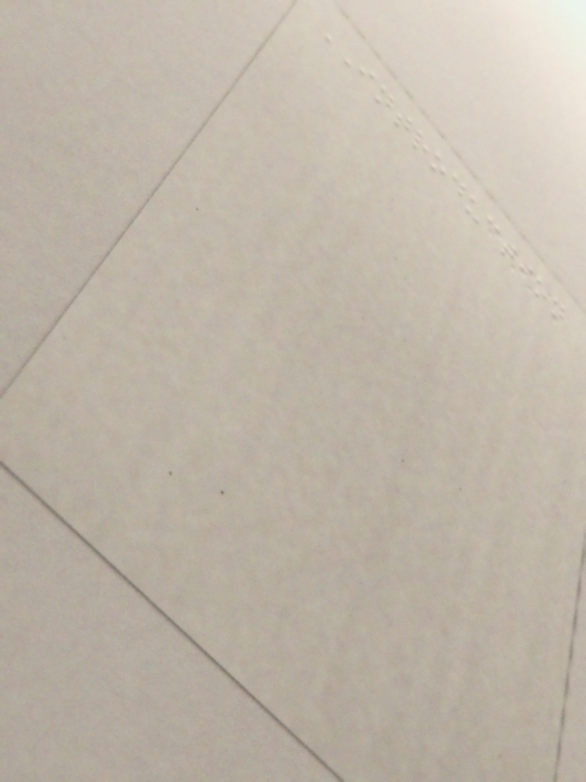INTRODUCTION
